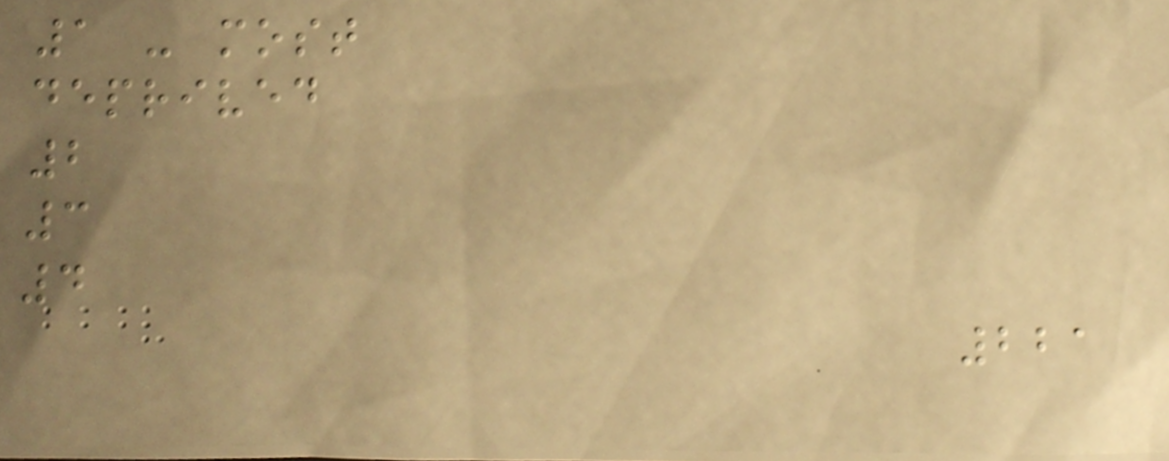1 - most
deprived
2
3
4
221
